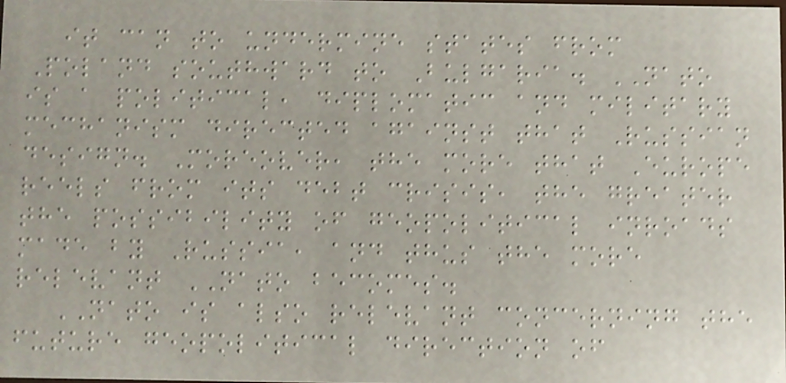it can to undermine states from
Poland southward to Bulgaria. NATO
is a political, diplomatic and military
mechanism directed against that Russian
design. Moreover, the more that Europe
reels from its debt crisis, the greater
the possibility of geopolitical inroads
made by Russia, and thus the more
relevant NATO becomes.
NATO is also relevant concerning the
future geopolitical direction of
